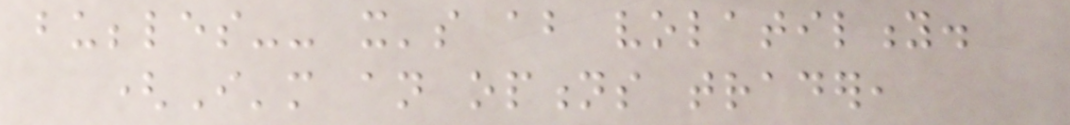bubbles-- it's about volatility.
(I'm an options trader,
